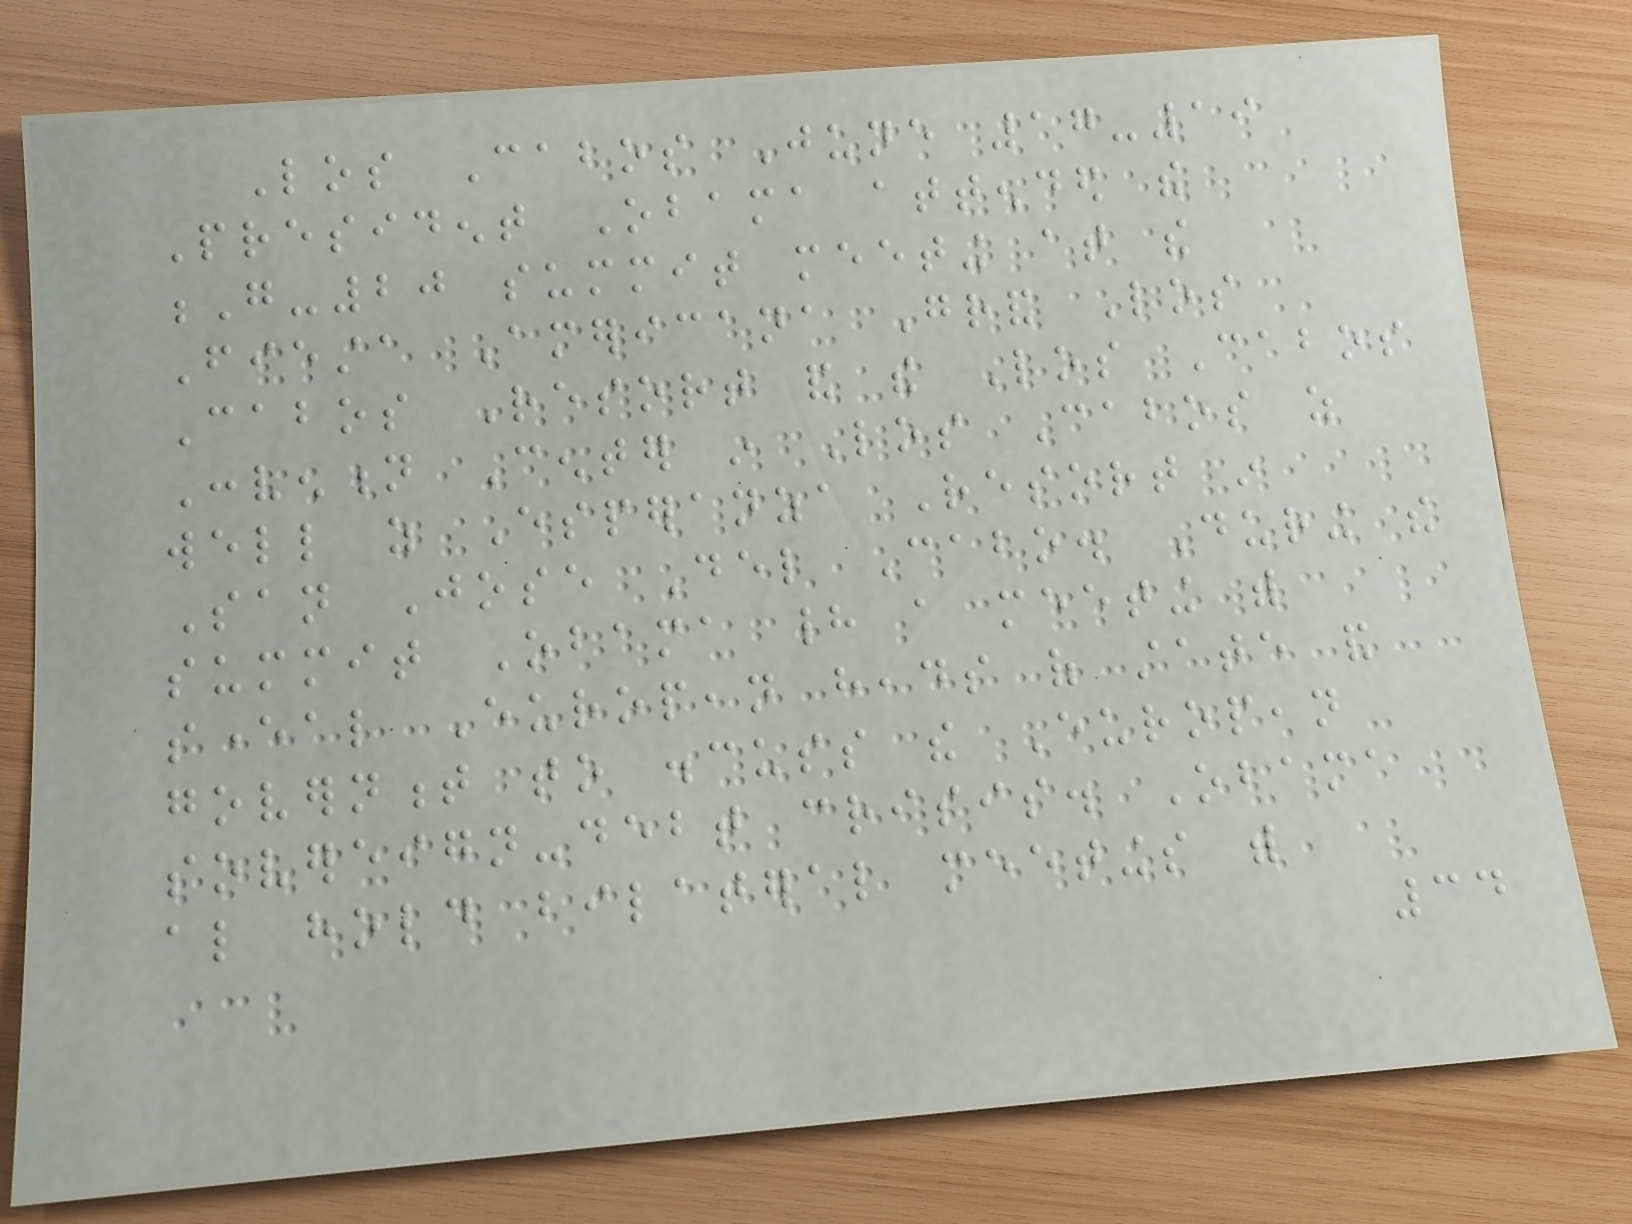Los Cabos June 17-19
President Obama attended the
G-20 summit meeting at the
Fiesta Americana Grand Los
Cabos Resort and the Los Cabos
Convention Center in Los Cabos as
well as Esperanza Resort in
San Jose Del Cabo. During the
summit Obama had a meeting with
several European heads of state and
government to discuss the European
sovereign-debt crisis. Obama
also hold bilateral meetings with
34
